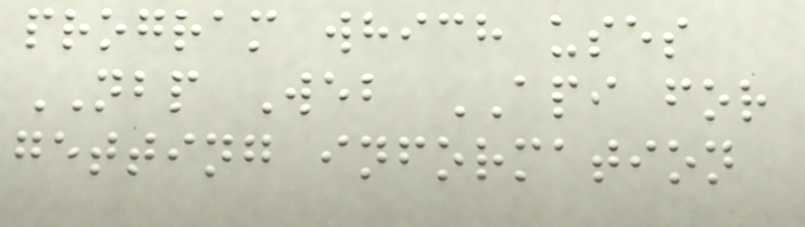program which uses
NBP Web API for
getting information
